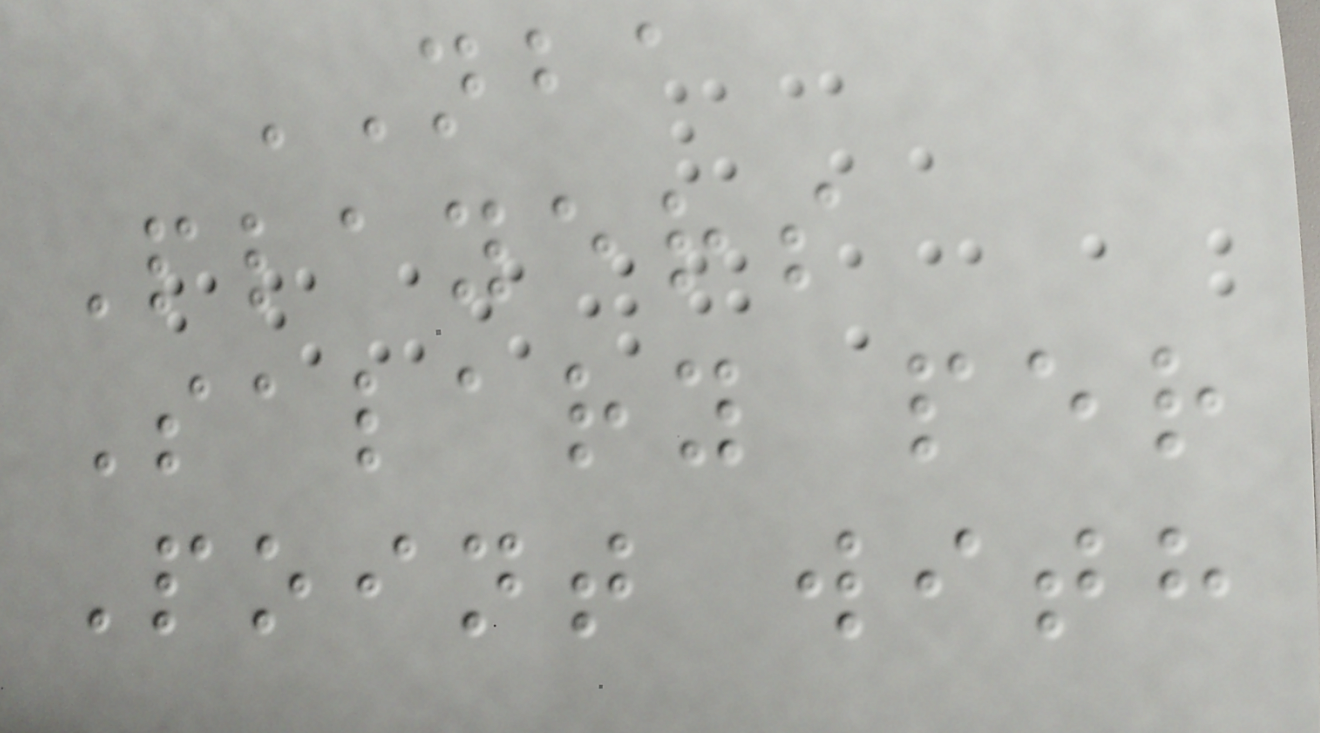NBA
Players
Salary per
Point with
